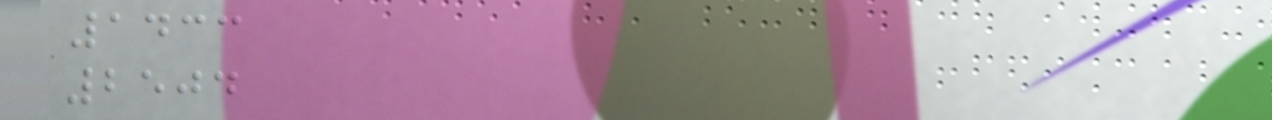1433
2504
